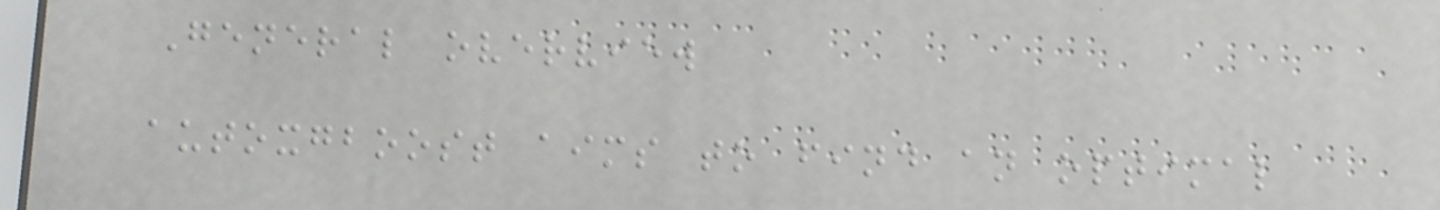General overview
autoxgboost aims to find an optimal
